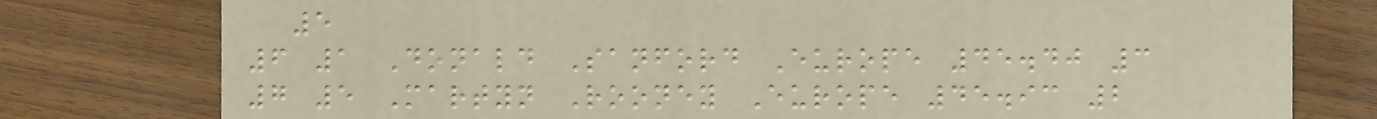5
6 1 Donald Sanford Europe 45.40 3
7 5 Martyn Rooney Europe 45.93 2
